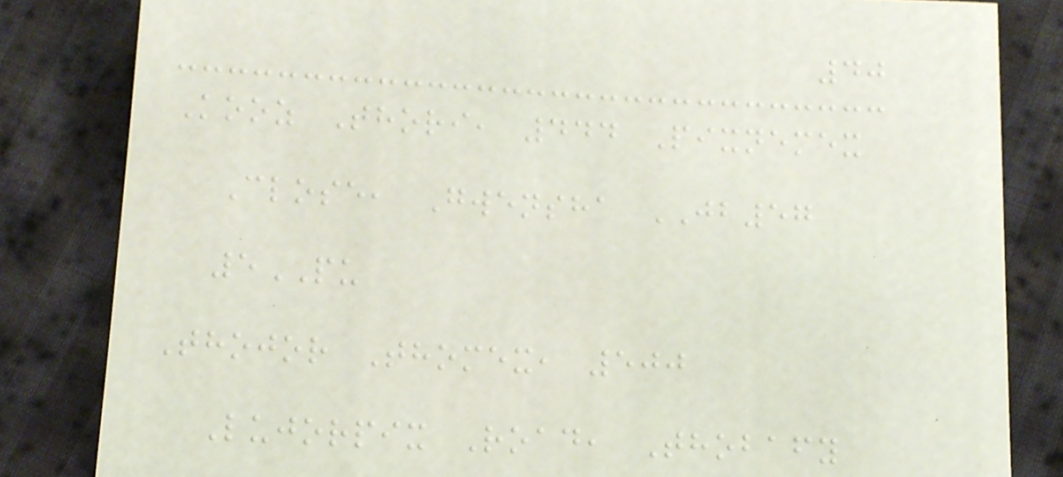40
Kooz Thori, 444 Pixnemex
Close, Gwensha JB57
5PU
Thojor Thomex, 500
Lujorpix Road, Thobafy
